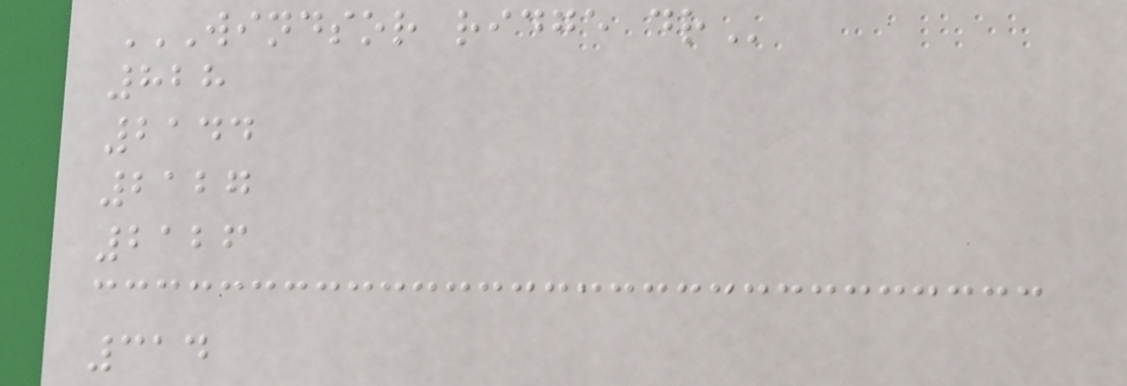WINDSOR RIDGE DR
828
2144
2127
2126
314
